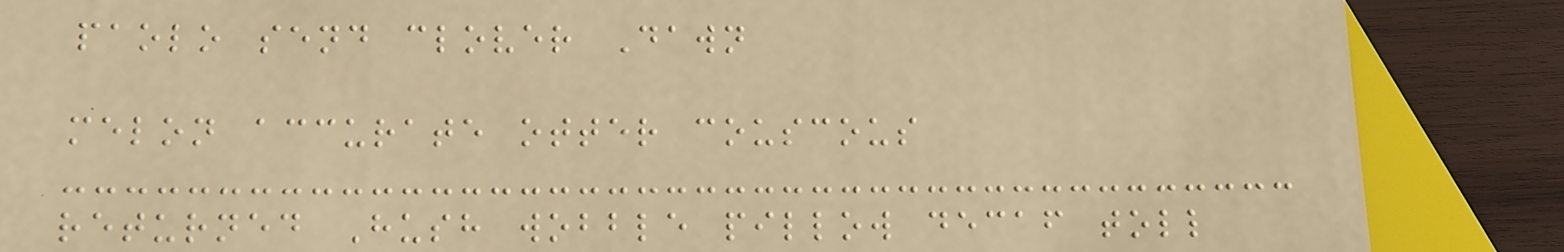paolo send clover Dawn
melon accurate otter couscous
returned Hush wobble pillow decaf toll
